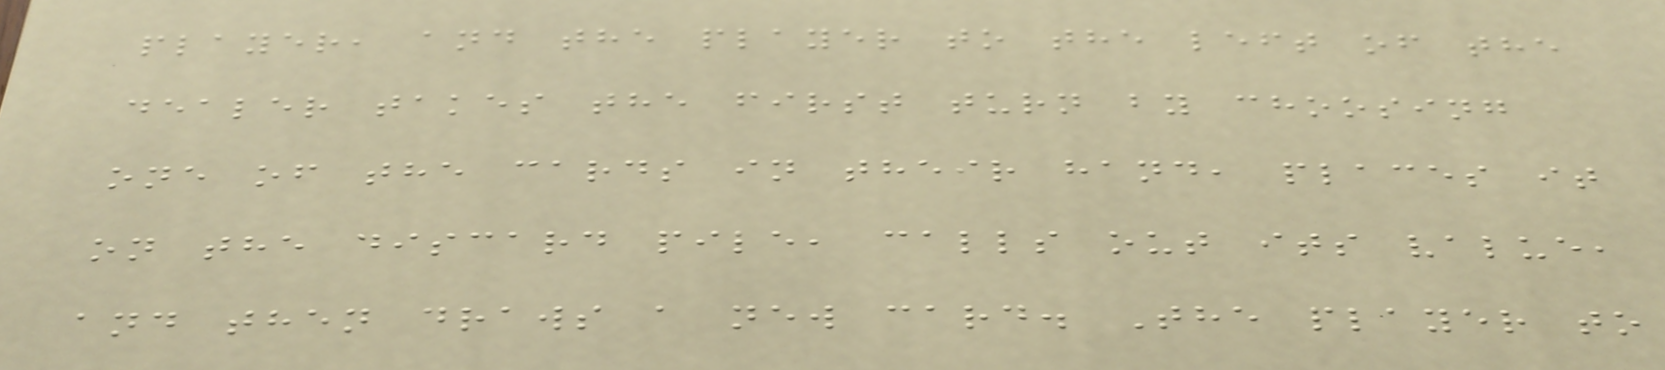player, and the player to the left of the
dealer takes the first turn by choosing
one of the cards in their hand, places it
on the discard pile, calls out its value,
and then draws a new card. The player to
